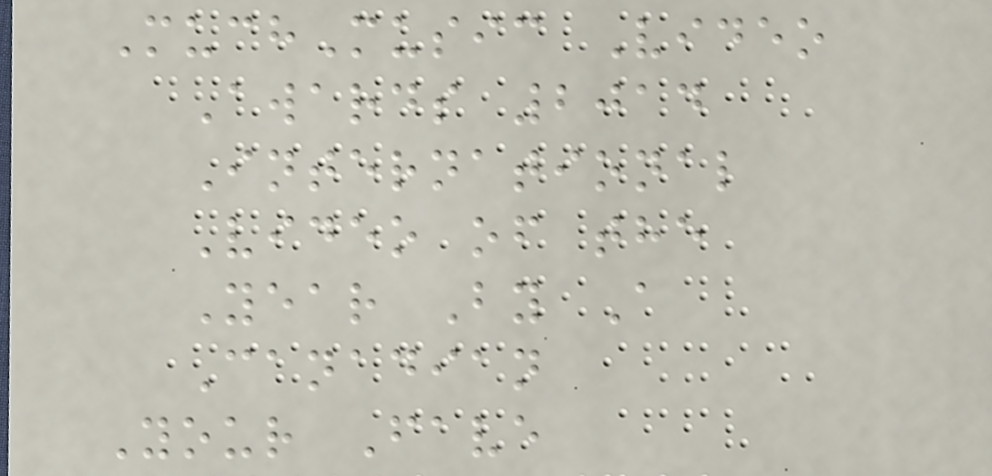MuchMusic Video
Awards 2014
International
Video of the
Year By A
Canadian
Your Fave
